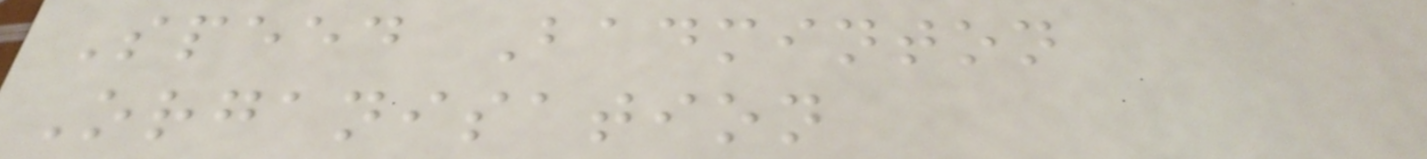Speed Badminton
Organisation
